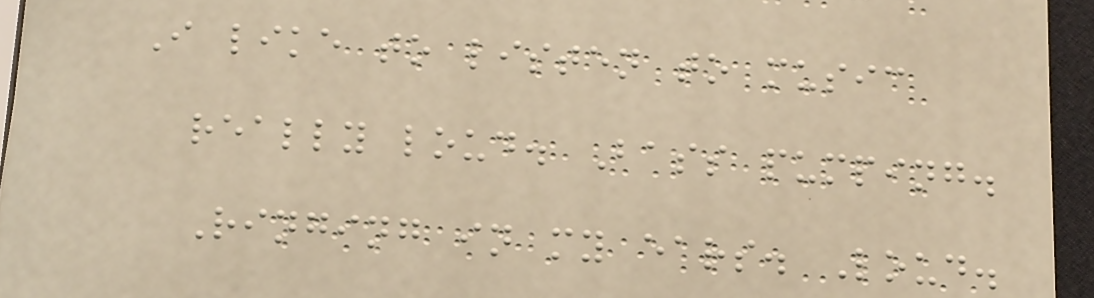I like to listen to music
really loud. Bass pumping.
Ringing in my ears. Loud.
